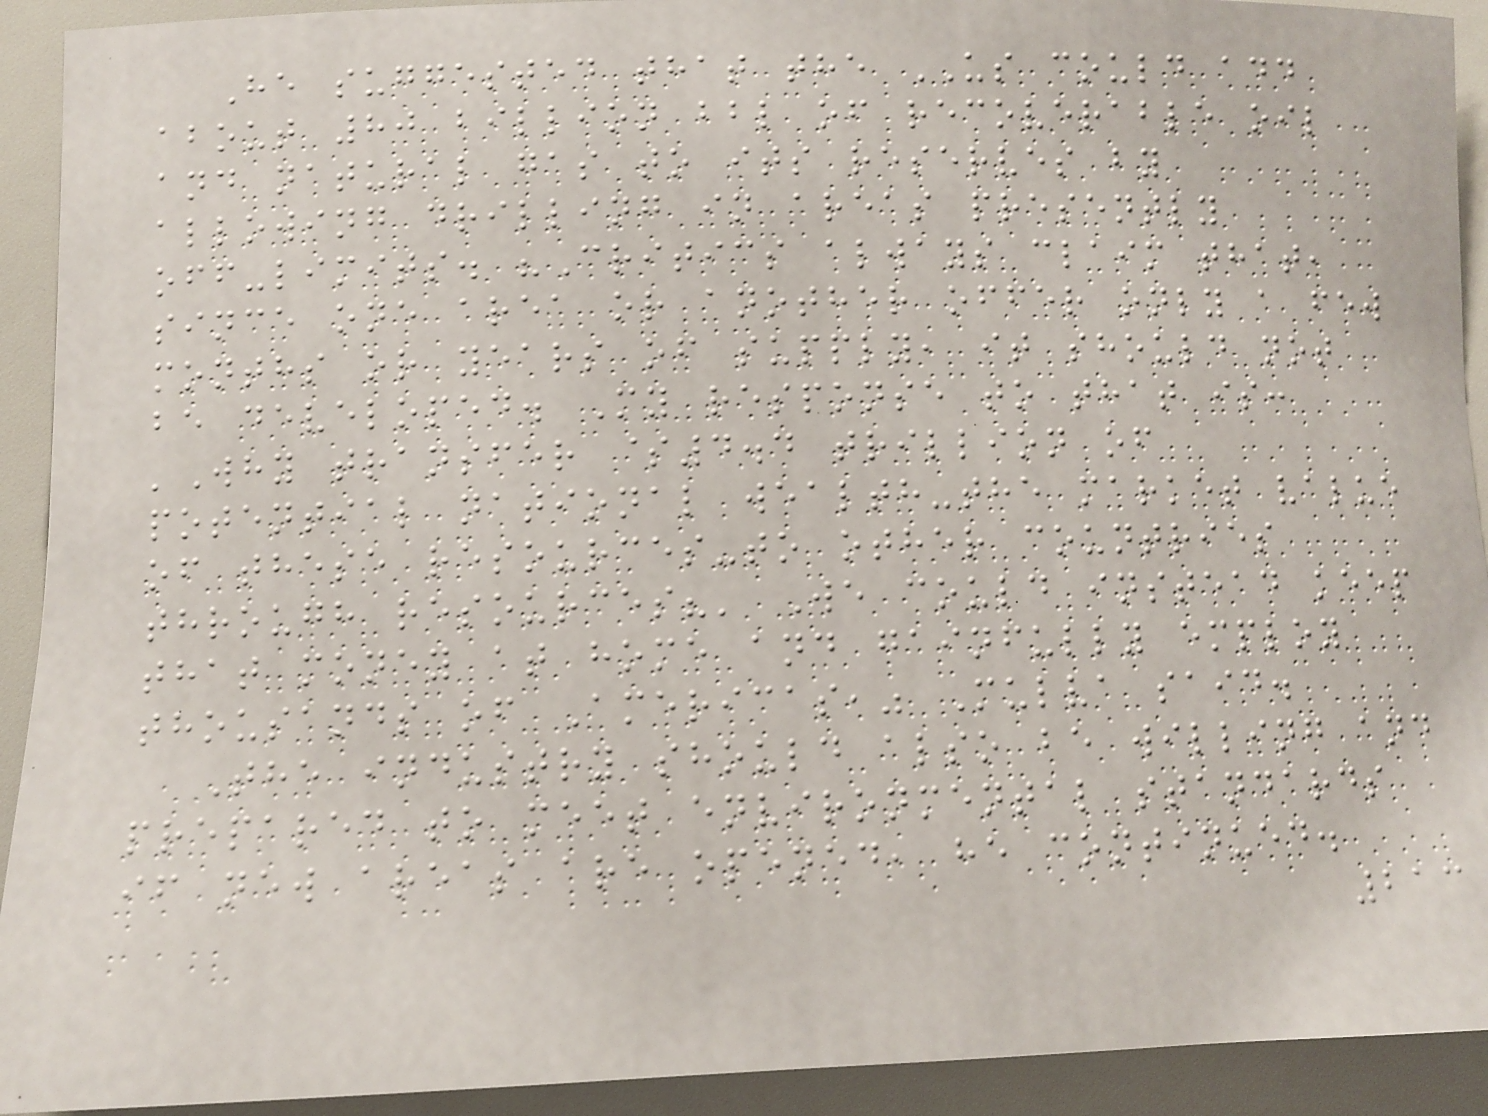He suggested that the US could add
about 80 billion bbl of recoverable oil
and natural gas to its reserves by
allowing drilling in areas presently
off-limits. "Critics always claim that,
since one area or another offer only a few
months or years of supply, it should not
be developed. My response to that is:
'Why transfer $4.4 trillion of
potential national wealth-the market value
of these resources-to other countries
through resources?' We could instead keep
that money at home and gainfully employ
thousands of Americas," Mulva said.
The industry should also be willing and
prepared to meet environmental standards
if new areas are opened, he continued.
213
